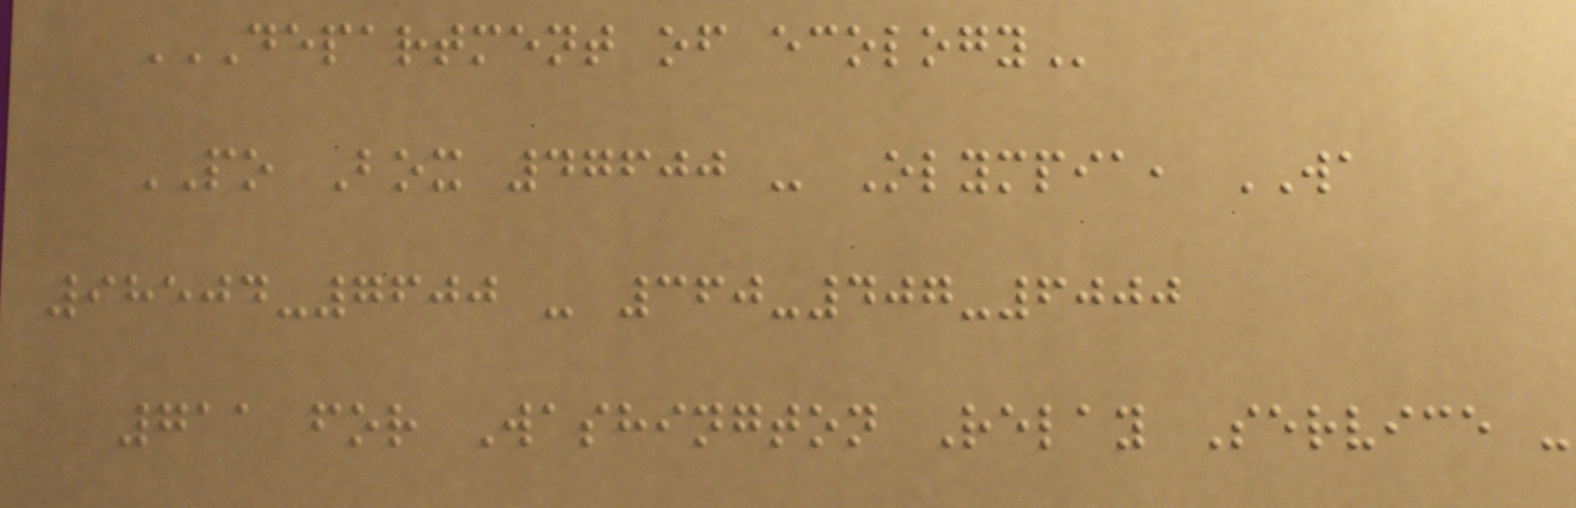DEPARTMENT OF ECOLOGY
PO Box 47600 - Olympia, WA
98504-7600 - 360-407-6000
711 for Washington Relay Service -
